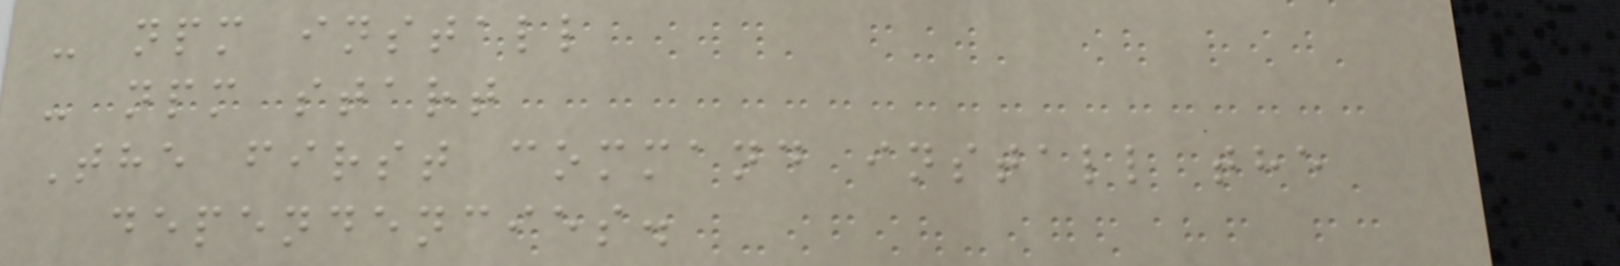- npm install
- npm start
The first command install the
dependencies.
